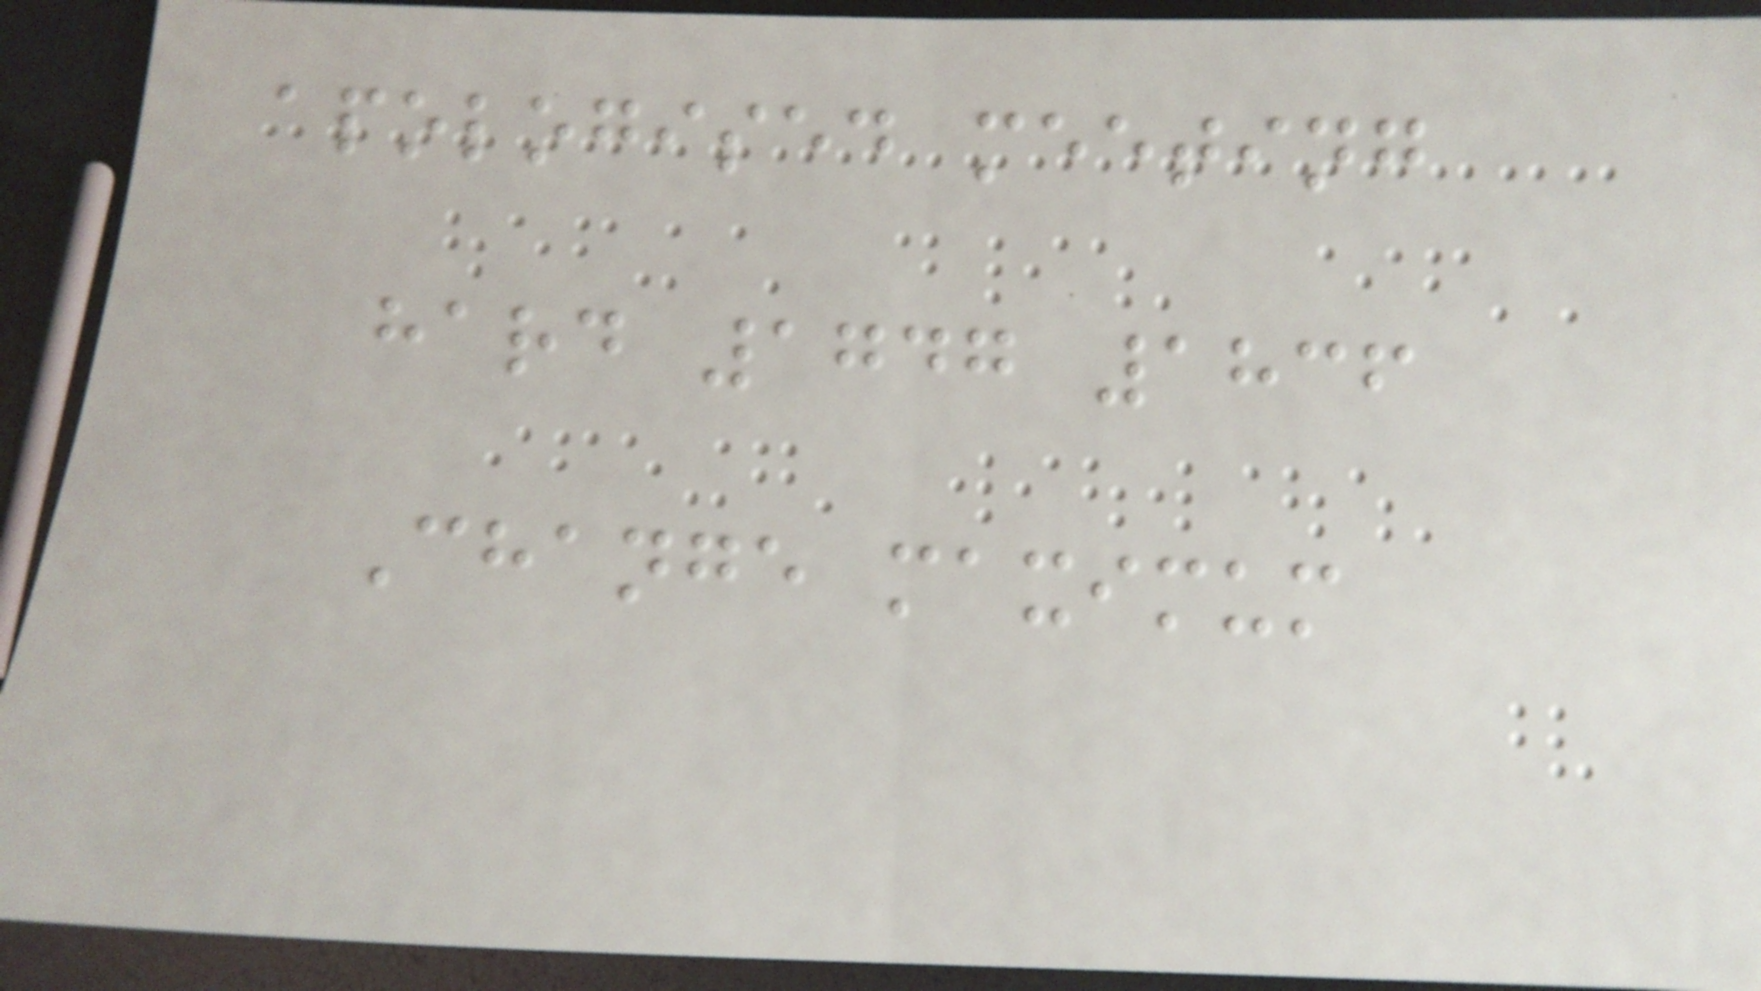apologised meeting
hard 1747 1836
Change maximum
